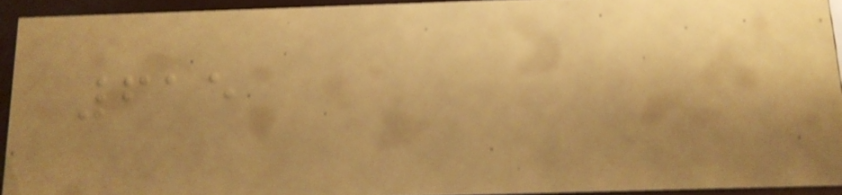615
